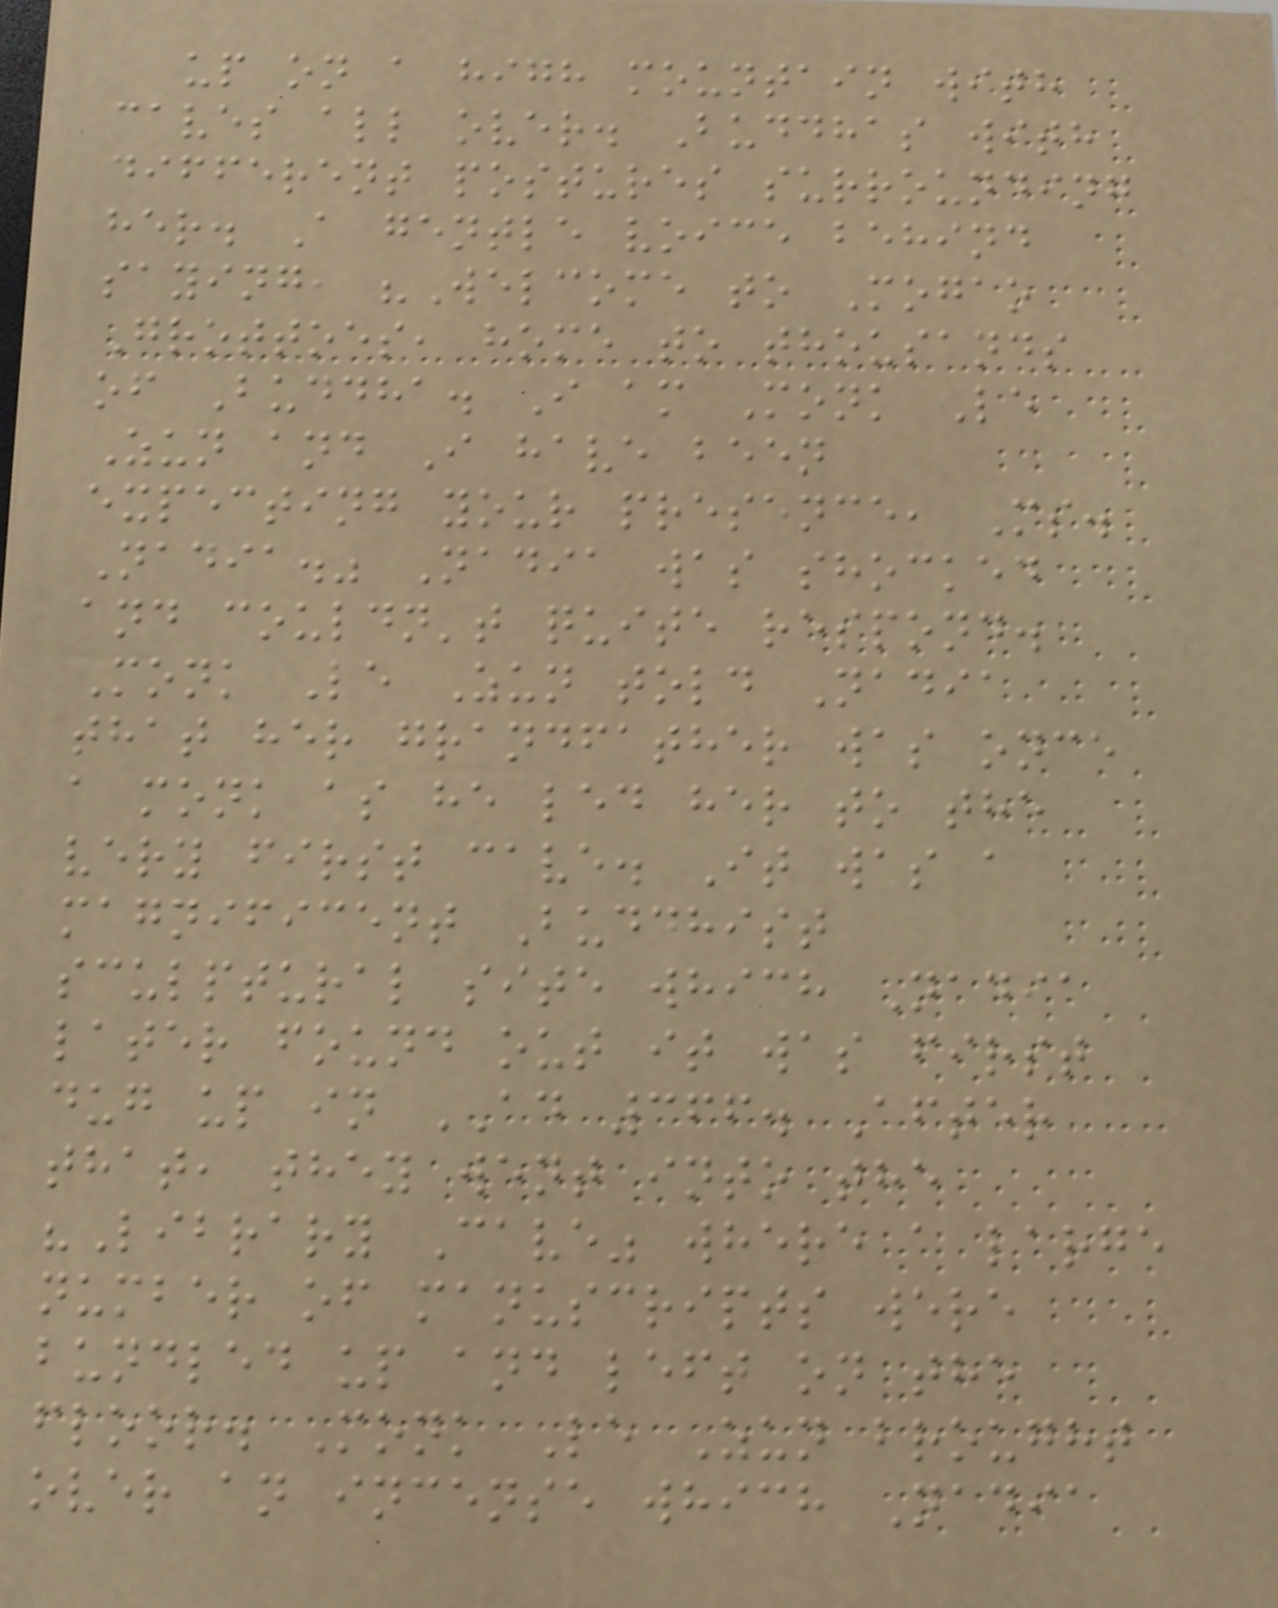up on a high mountain with
caves all over. Buddhas with
different postures surrounding
her. A gentle voice behind
saying, "Welcome to Mogao
Grottoes, home to thousands
of Buddha. I am Monk Le
Zun and I have been
expecting your presence, Ms.
Nadia." Nadia was shocked
and couldn't quite respond.
Monk Le Zun told Nadia
that her grandfather was once
a monk as he led her to the
very first cave. It was a
magnificent Buddhist
sculptural site which Nadia
later found out it was first
dug up in AD 366. After
that, they went into the
"Library Cave" where a large
number of manuscripts were
bundled up and left on the
floor. Monk Le Zun brought
over an incense which Nadia
